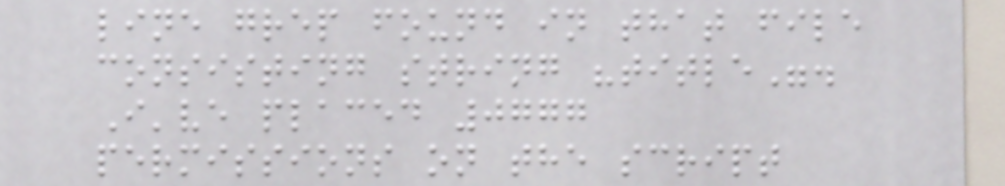line grep found in that file
consisting string "title".
I've placed 0777
permissions on the script
